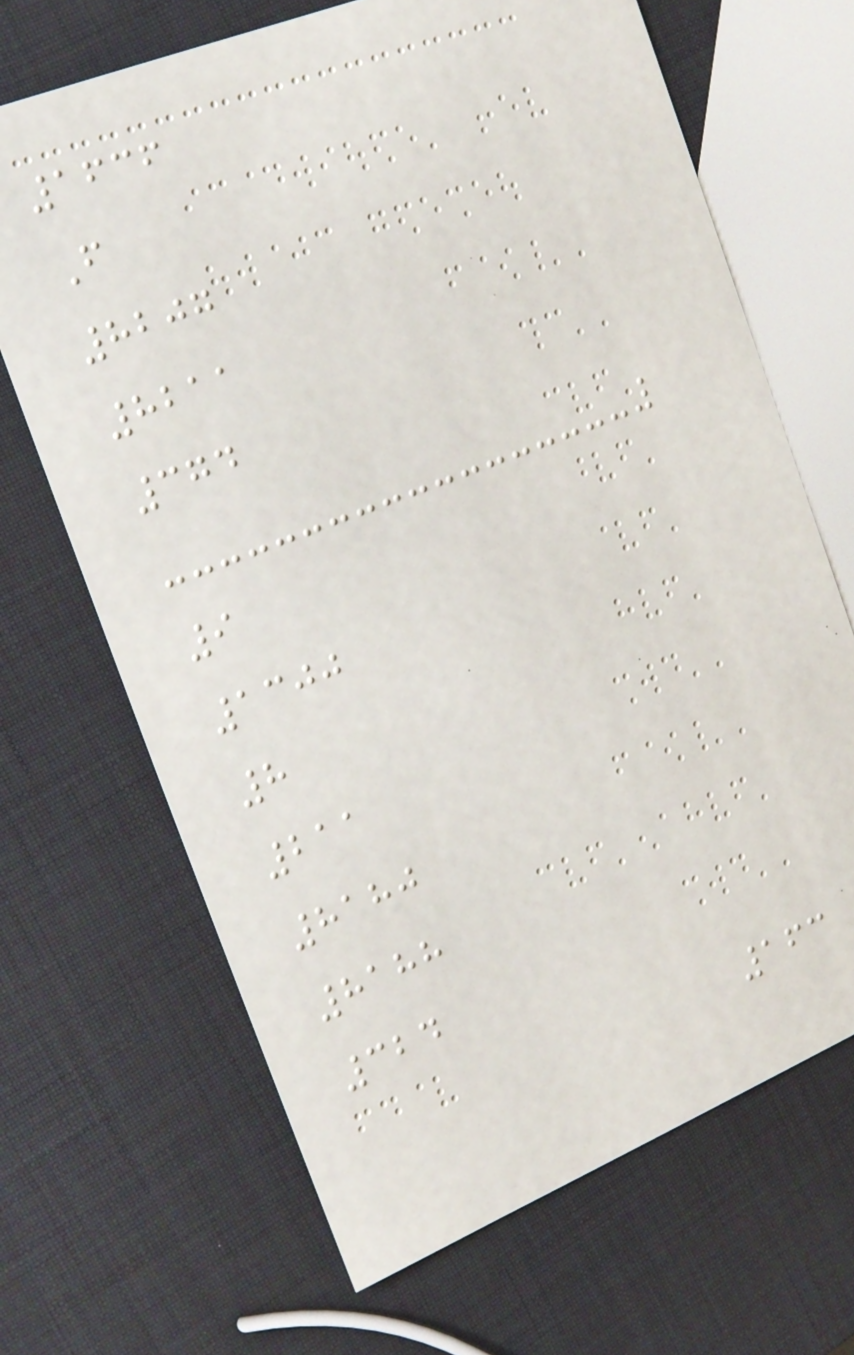1636
F
8207
8211
374
9
1300
8
211
8180
8188
324
163
